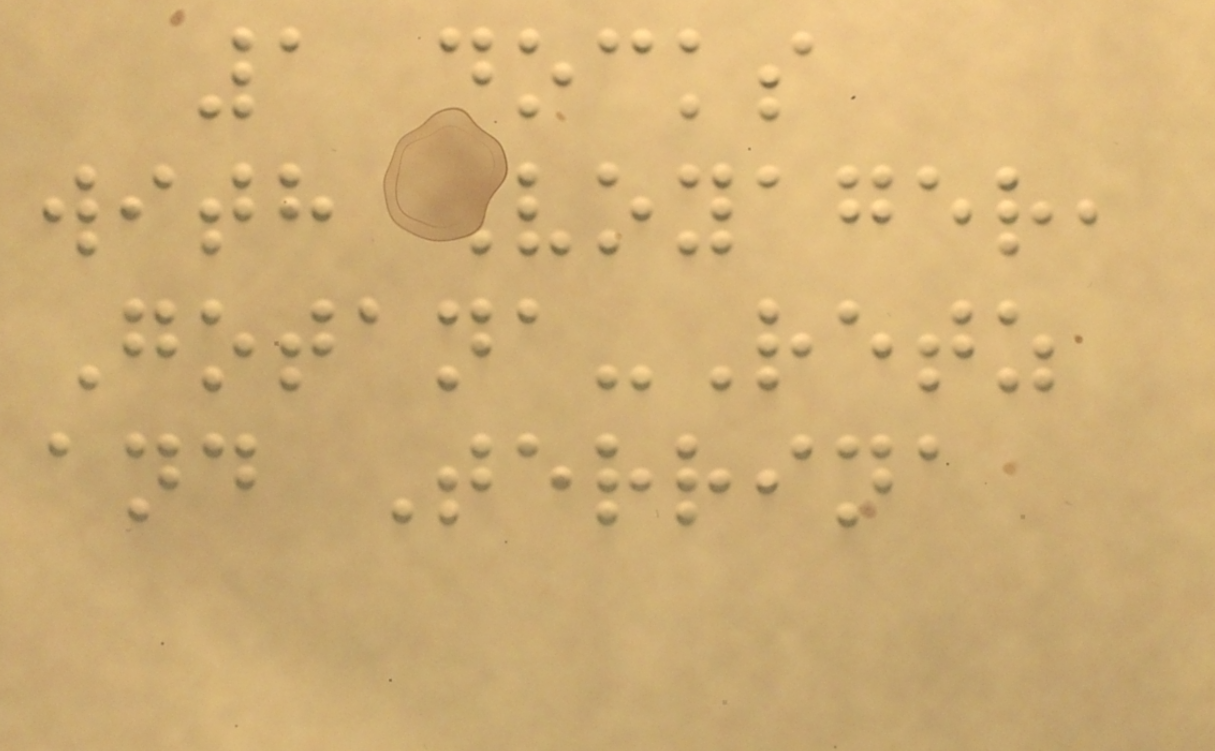1 docks
with Voyager,
Gotana-Retz
and Terrina
